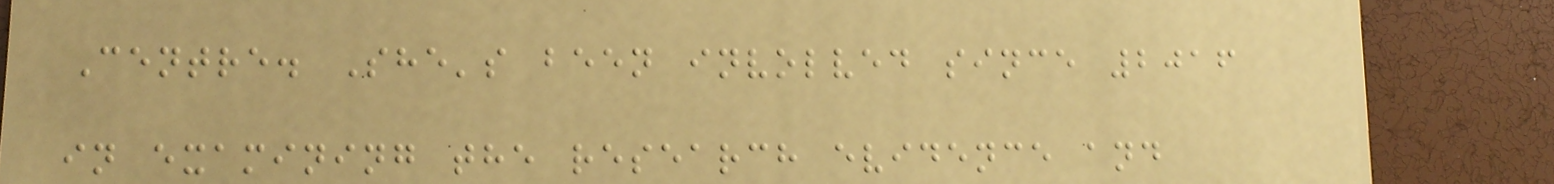Centre. She's been involved since 2016
in examining the research evidence and
